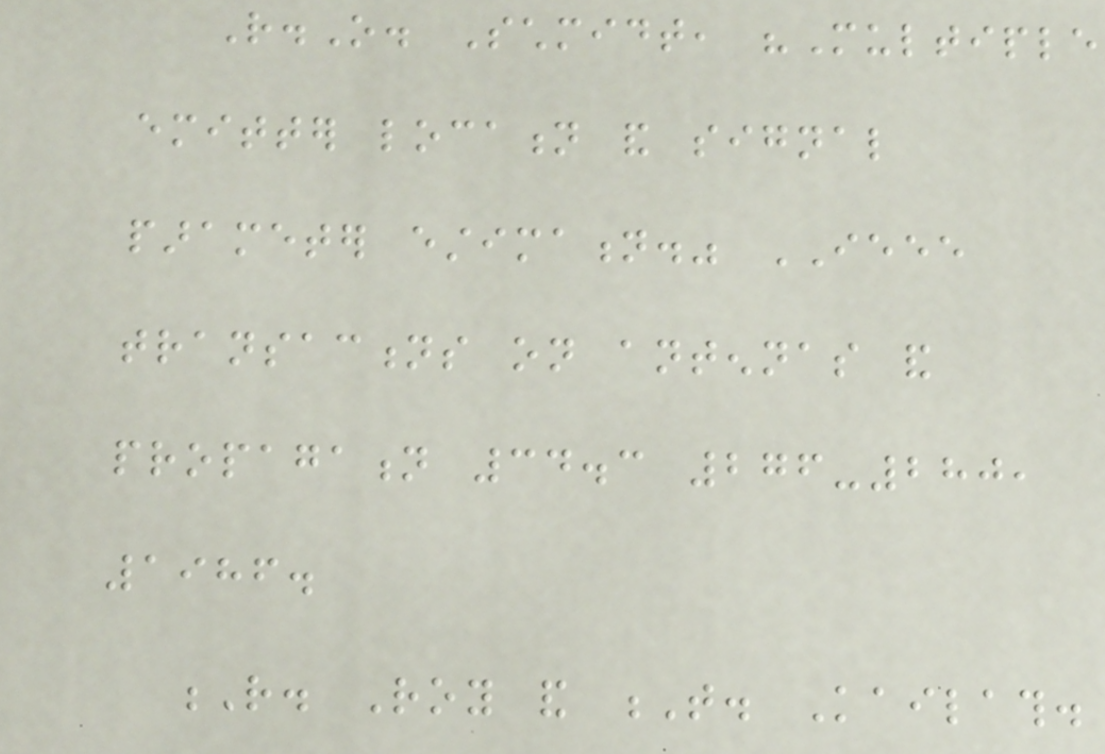R.O. Schmidt, "Multiple
emitter location and signal
parameter estimation." IEEE
transactions on antennas and
propagation 34.3 276-280,
1986.
R. Roy and T. Kailath.
